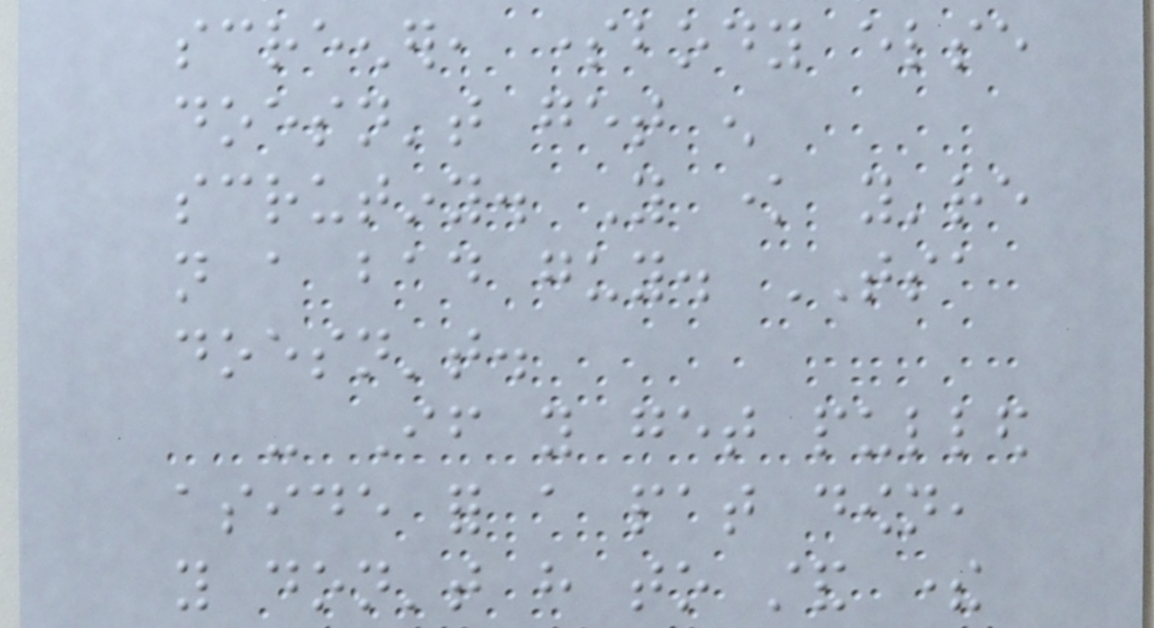screener, somebody else
doesn't get enough
scrutiny. You know you're
not a bad guy. TSA
doesn't.
- If you get pulled
aside for a pat down,
you don't have to stand there
